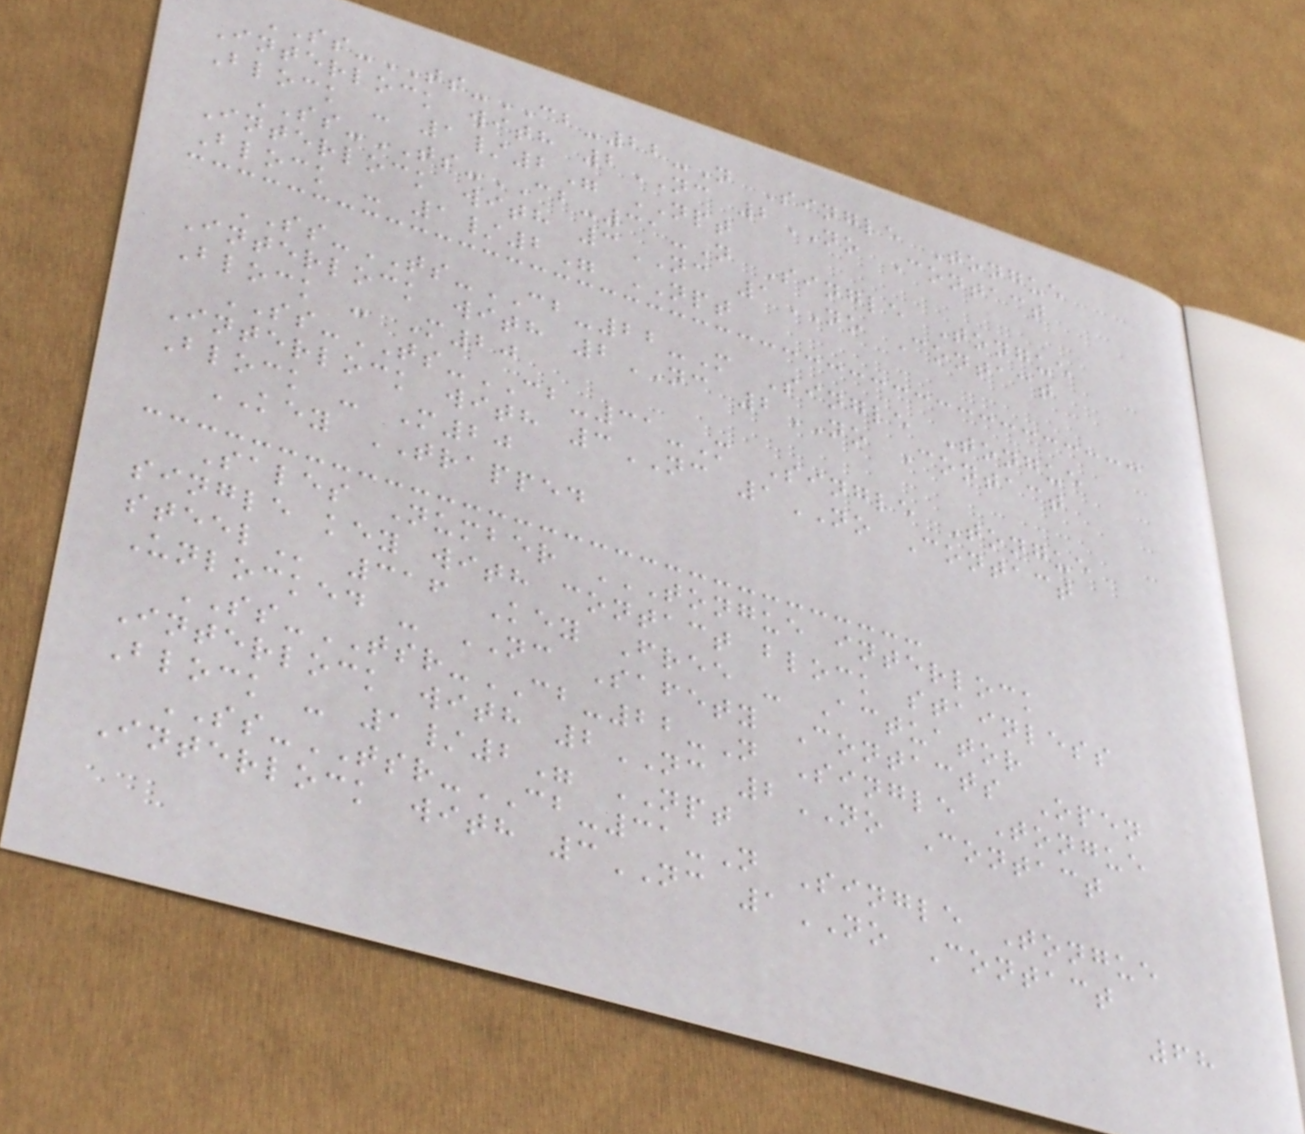SS-TS-CB-22-N Single Tongue
Interlock with 2NC 2NO Contact
Block - 1/2" NPT
SS-TS-CB-31-N Single Tongue
Interlock with 3NC 1NO Contact
Block - 1/2" NPT
SS-TS-CB-22-M Single Tongue
Interlock with 2NC 2NO Contact
Block - M20
SS-TS-CB-31-M Single Tongue
Interlock with 3NC 1NO Contact
Block - M20
KEY TRAPPED
Sales Number TONGUE INTERLOCK
SINGLE KEY WITH CONTACT BLOCK STAINLESS
STEEL 316 Key Free - Actuator
Unlocked - NC Safety Contacts Open
SS-TSR-CB-22-N Single Tongue
Interlock with 2NC 2NO Contact
Block - 1/2" NPT
SS-TSR-CB-31-N Single Tongue
Interlock with 3NC 1NO Contact
68
